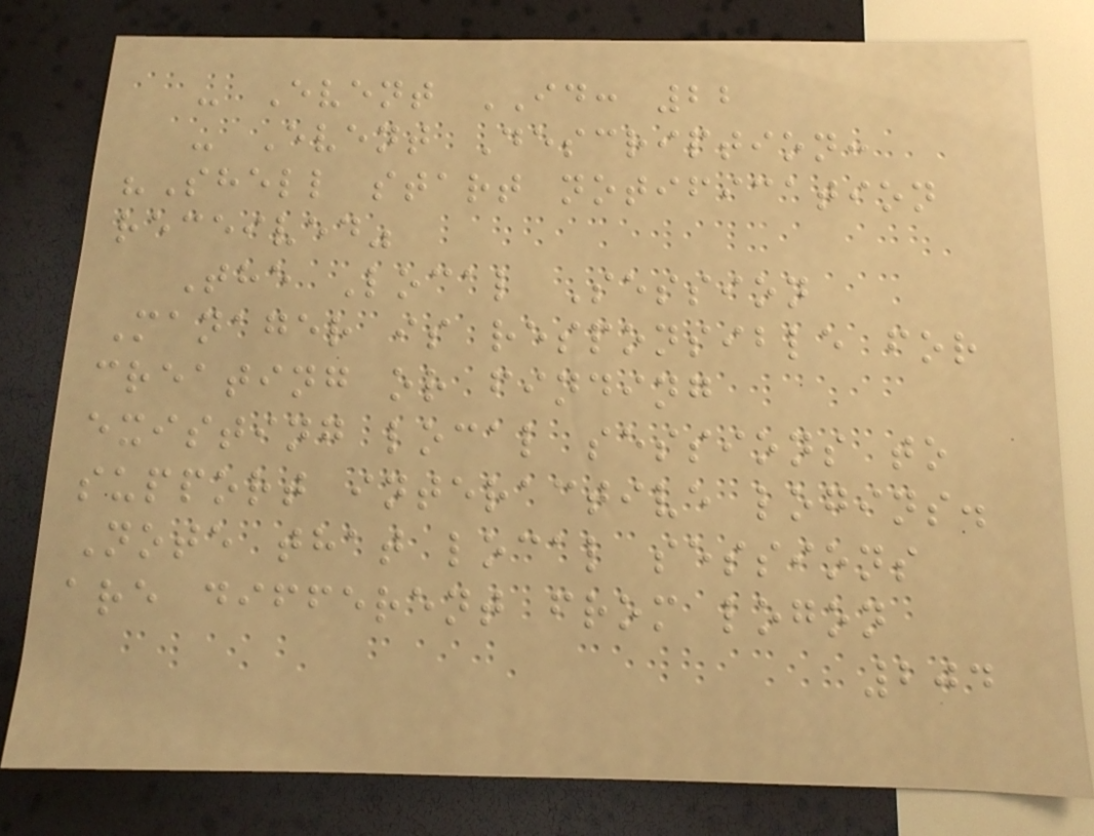- Event ID: 22
- Event Description:
"Shell start notification
received"
The Local Session
Manager is responsible for
creating or finding
existing local sessions to
support interactive logins.
Note that local sessions
are different from logon
204
